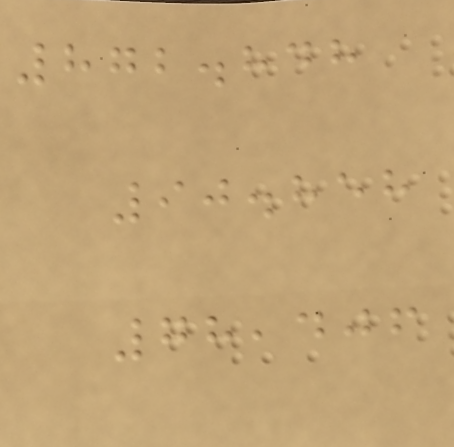872.848
90.858
78,406
